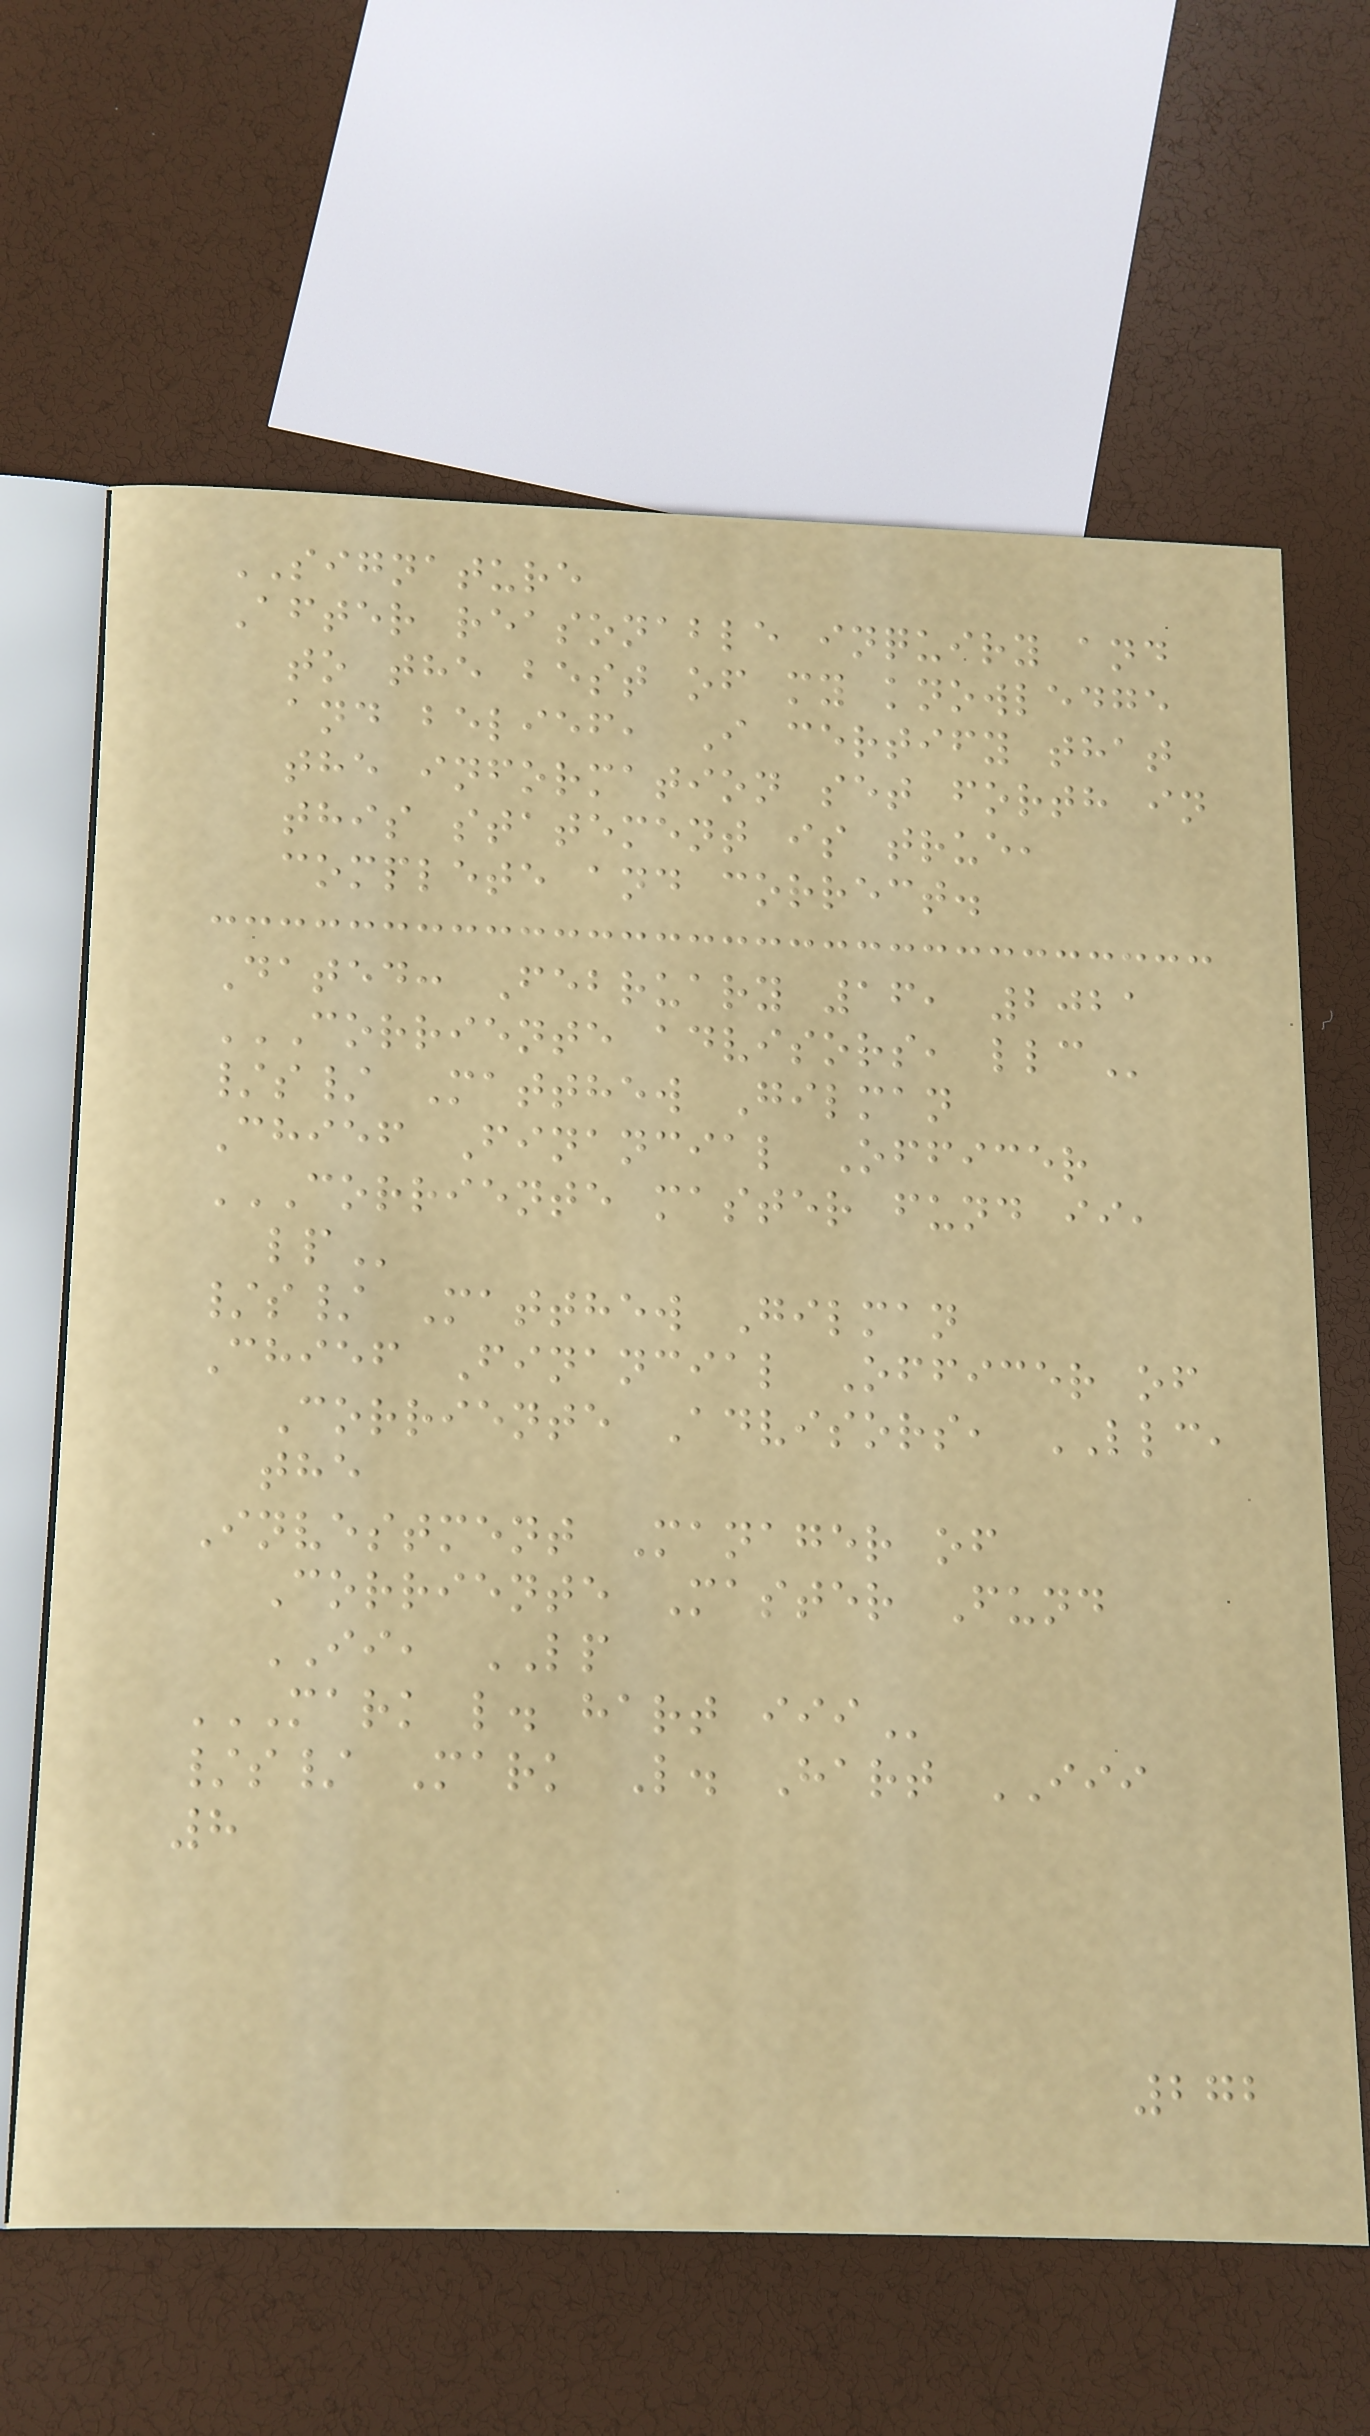SIGNATURE
After reasonable inquiry and
to the best of my knowledge
and belief, I certify that
the information set forth in
this statement is true,
complete and correct.
Dated: February 16, 2021
CORRIENTE ADVISORS, LLC
/s/ Matthew Gilman
Chief Financial Officer
CORRIENTE MASTER FUND II,
LP
/s/ Matthew Gilman
Chief Financial Officer of
Corriente Advisors, LLC,
the
Investment Manager of
Corriente Master Fund
II, LP
MARK L. HART III
/s/ Mark L. Hart III
8
272
